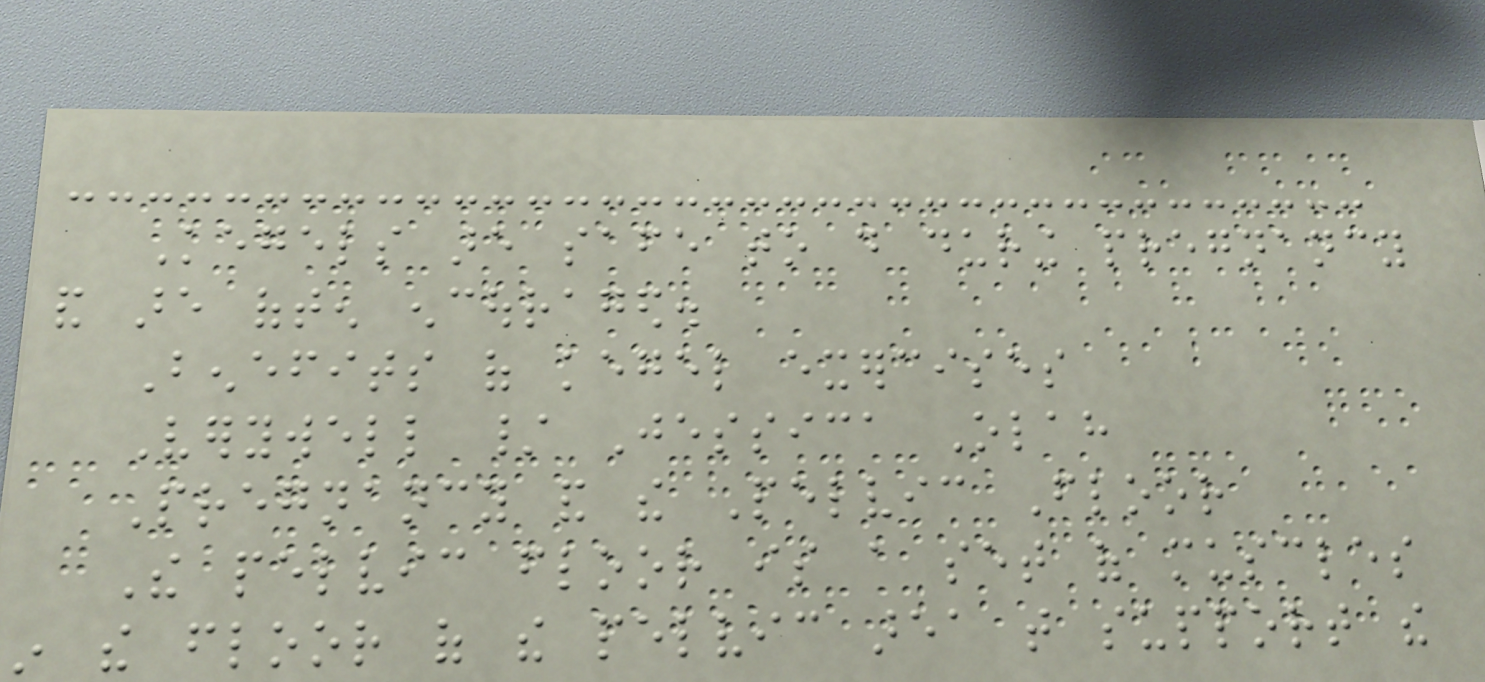Kegels are safe to do during pregnancy
and are often encouraged.
Benefits of kegel exercises
Verywell / Jessica Olah
Pregnancy and the Pelvic Floor
The pelvic floor is a set of muscles
in the floor of the pelvic area that support the
